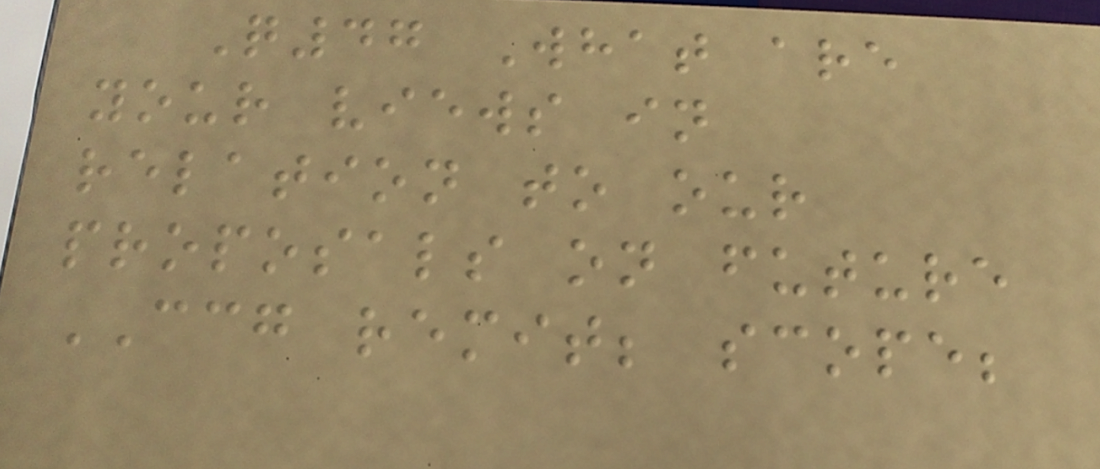Q47 What are
your views in
relation to our
proposals on future
CCG remit; scope;
